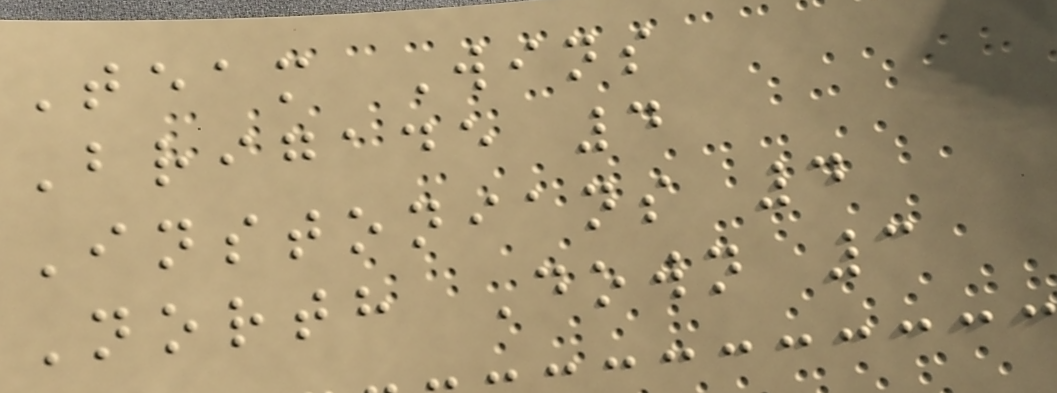Team Wins
Brigade 4
Instonians 4
North Down 3
